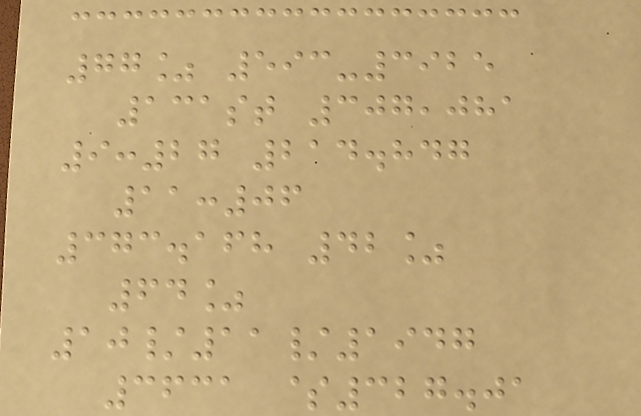77% 593-3925
131st 307,081
9:27 214.847
11:06
373.168 42%
64%
10/11/1947
3631 $327.01
